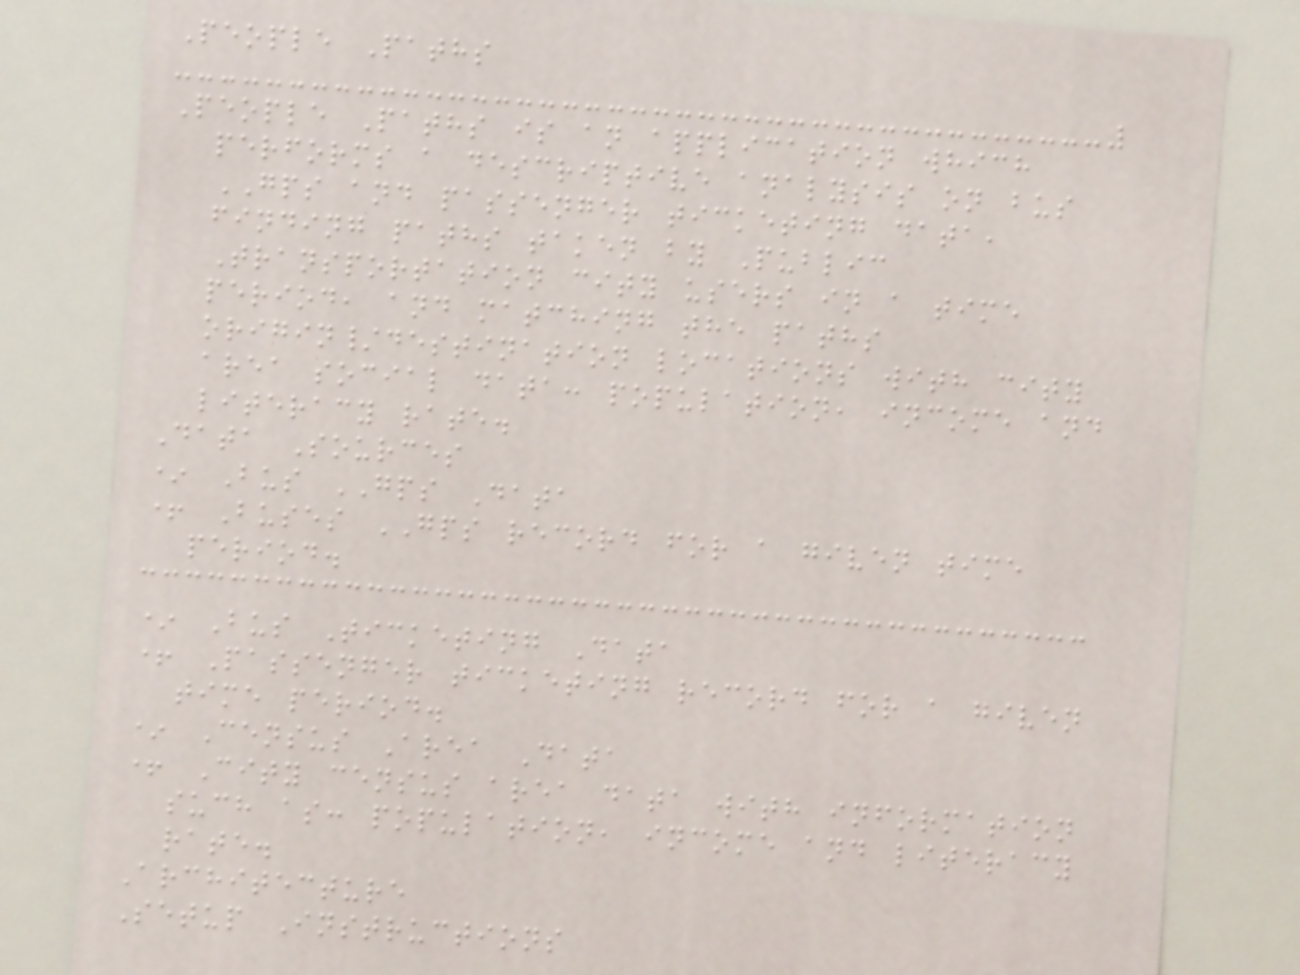People Paths
People Paths is an application which
performs a descriptive analysis on bus
GPS and passenger ticketing data,
finding paths taken by Public
Transportation city users in a time
period, and matching the paths
origin/destination locations with city
area social data: population, income and
literacy rate.
Data Sources
* Bus GPS Data
+ Buses GPS record for a given time
period.
* Bus Ticketing Data
+ Passenger ticketing record for a given
time period.
* Census Area Data
+ City census area data with information
such as: population, income and literacy
rate.
Architecture
Setup Instructions
